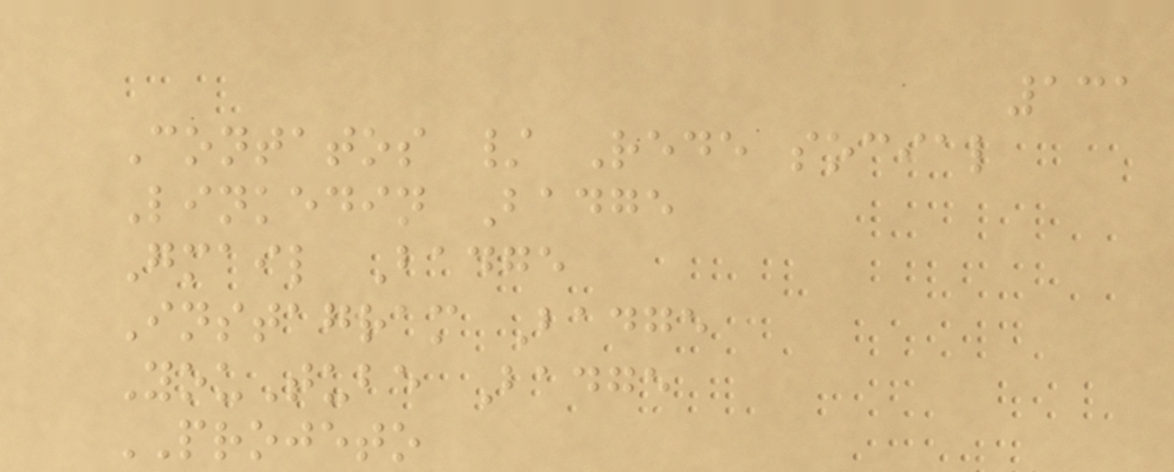131
Contatos / Rede social
Linkedin Badge
Gmail Badge
Instagram Badge
YouTube Badge
PROJETO
